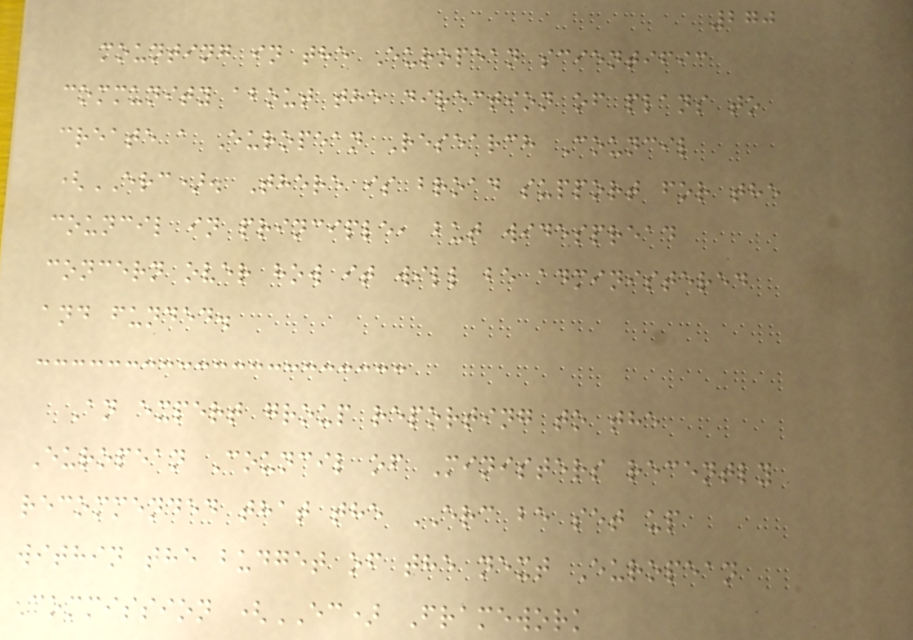270
mounting in the European scientific
community about the direction of plans to
create a European Research Council
(ERC). There is broad support for the
council in principle, but widespread
concern over how it will be administered
and funded.
An expert group reporting to the
European Council of Ministers recently
recommended that the ERC be set up
within the budget of the next European
Commission (EC) Framework
